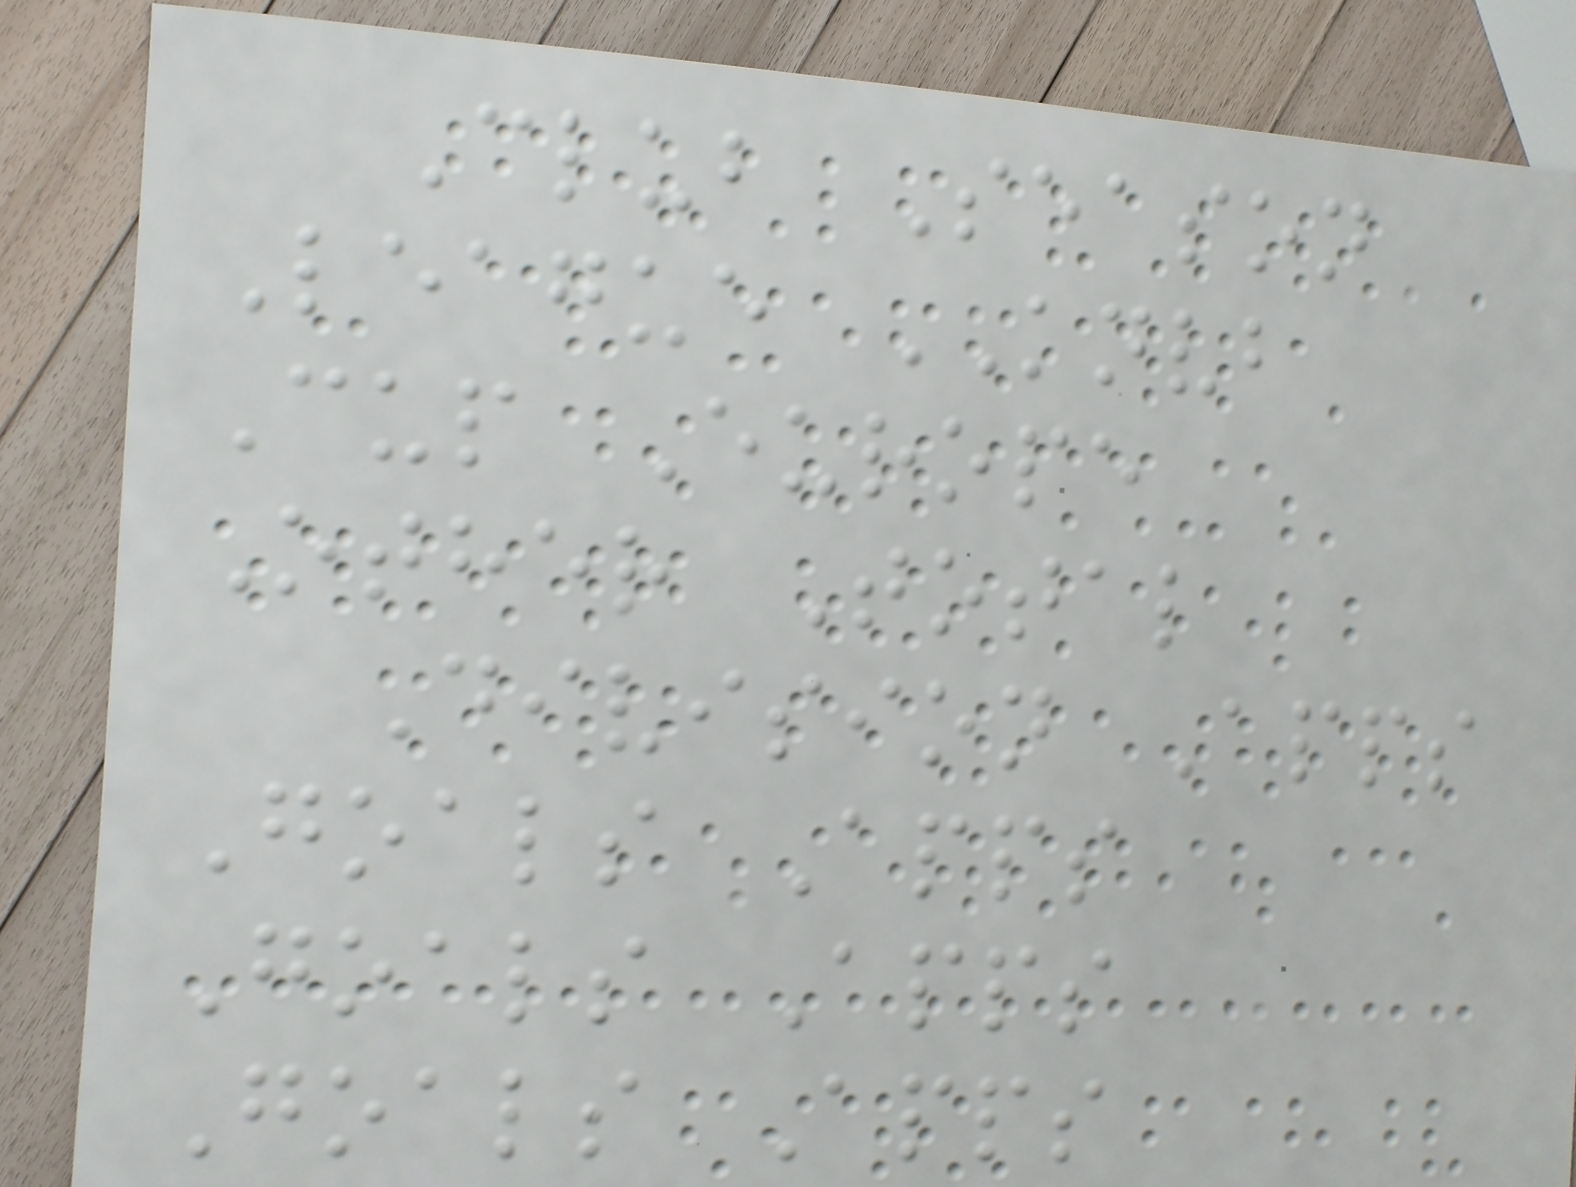Club Season
League KNVB
Cup Europe
Other Total
Division Apps
Goals Apps
Goals Apps
Goals Apps
